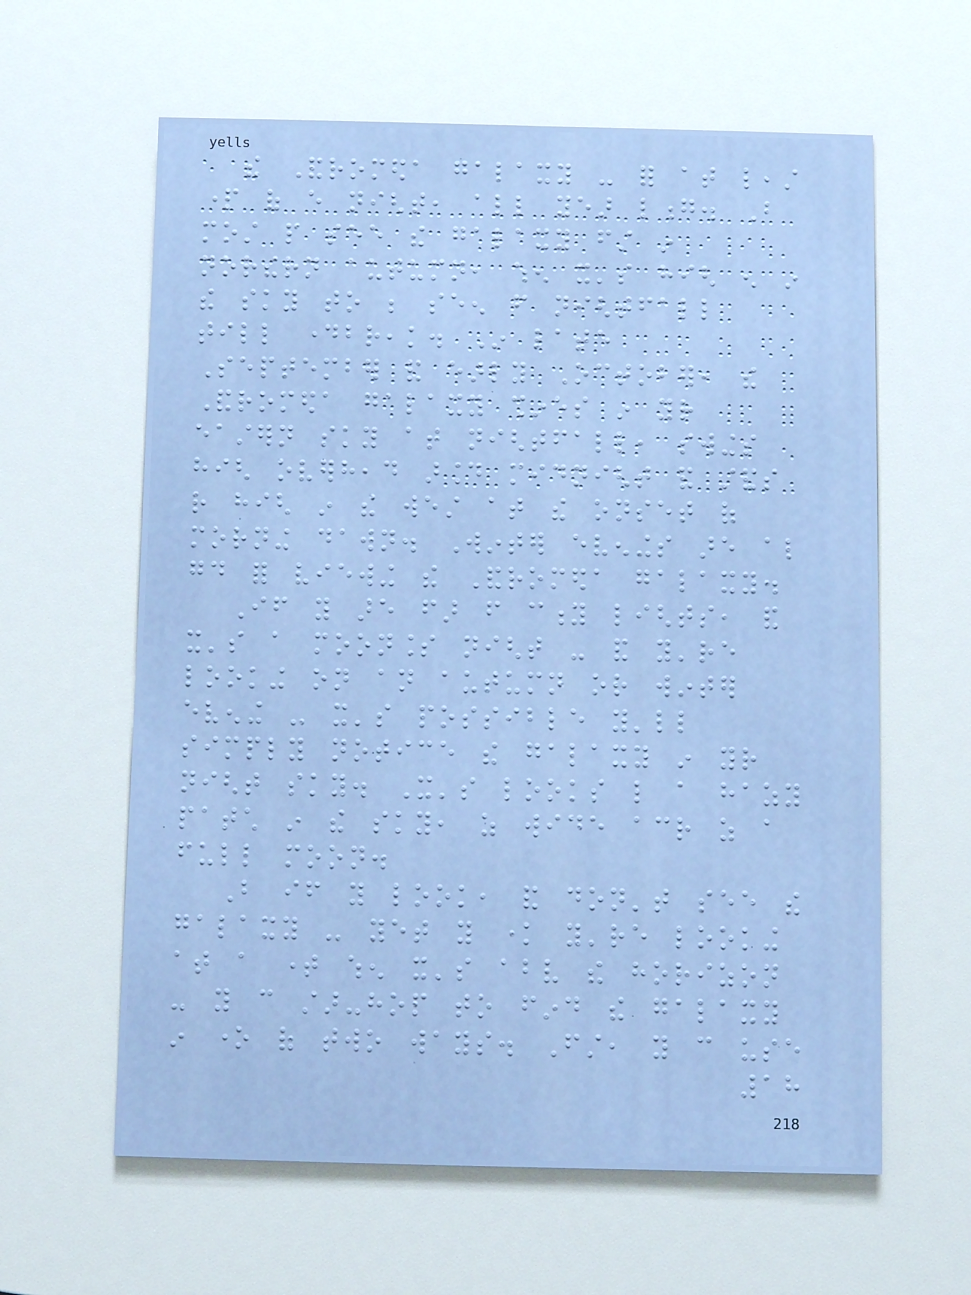the Andromeda galaxy - for at least
part of every night, all year long. But
most people see the galaxy first in
northern autumn, when it's high enough in
the sky to be seen from nightfall
till daybreak. In late
September and early October, the
Andromeda galaxy shines in your
eastern sky at nightfall, swings
high overhead around midnight and stands
rather high in the west at the onset of
morning dawn. Winter evenings are also
good for viewing the Andromeda galaxy.
If you are far from city lights, and
it's a moonless night - and you're
looking on an autumn or winter
evening - it's possible you'll
simply notice the galaxy in your
night sky. It's looks like a hazy
patch in the sky, as wide across as a
full moon.
But if you look, and don't see the
galaxy - yet you know you're looking
at a time when it's above the horizon
- you can star-hop to find the galaxy
in one of two ways. First, you can use
18
